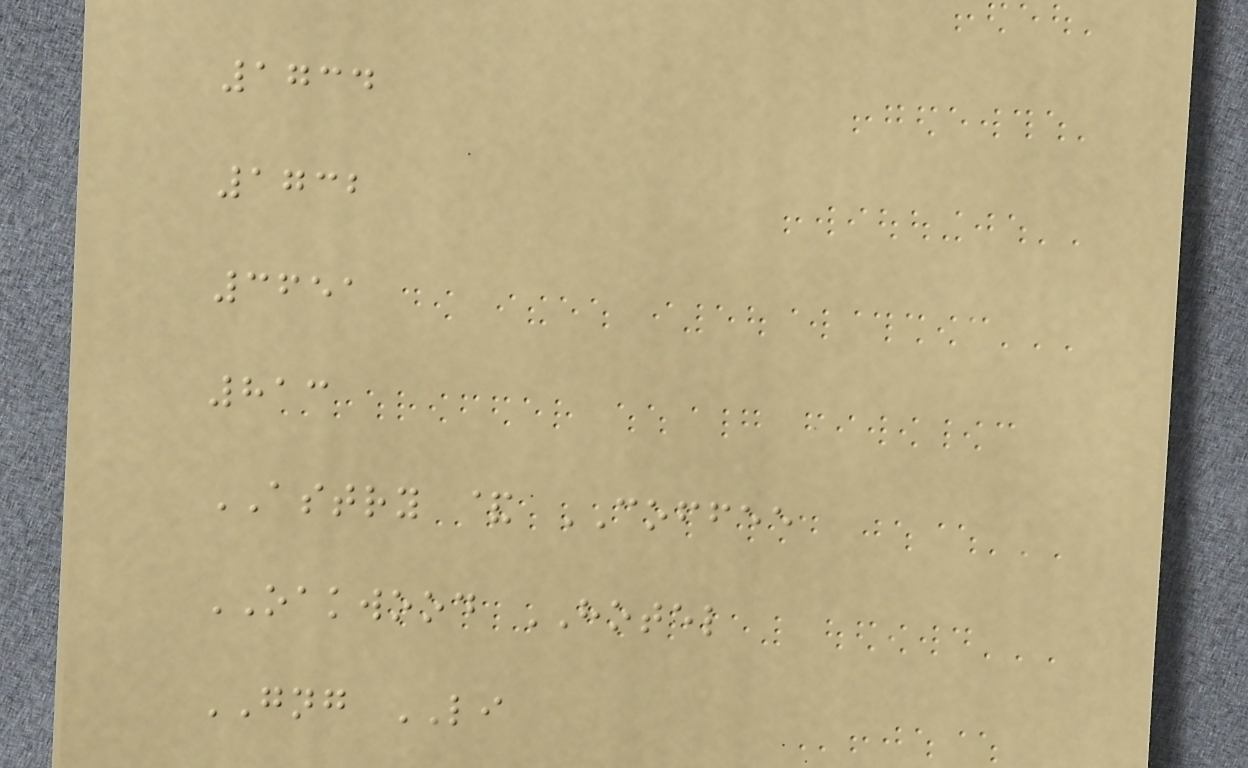1734
1732
3651
813
ASTRY & COFFEE
OAKWOOD HOTEL
GNG LI
